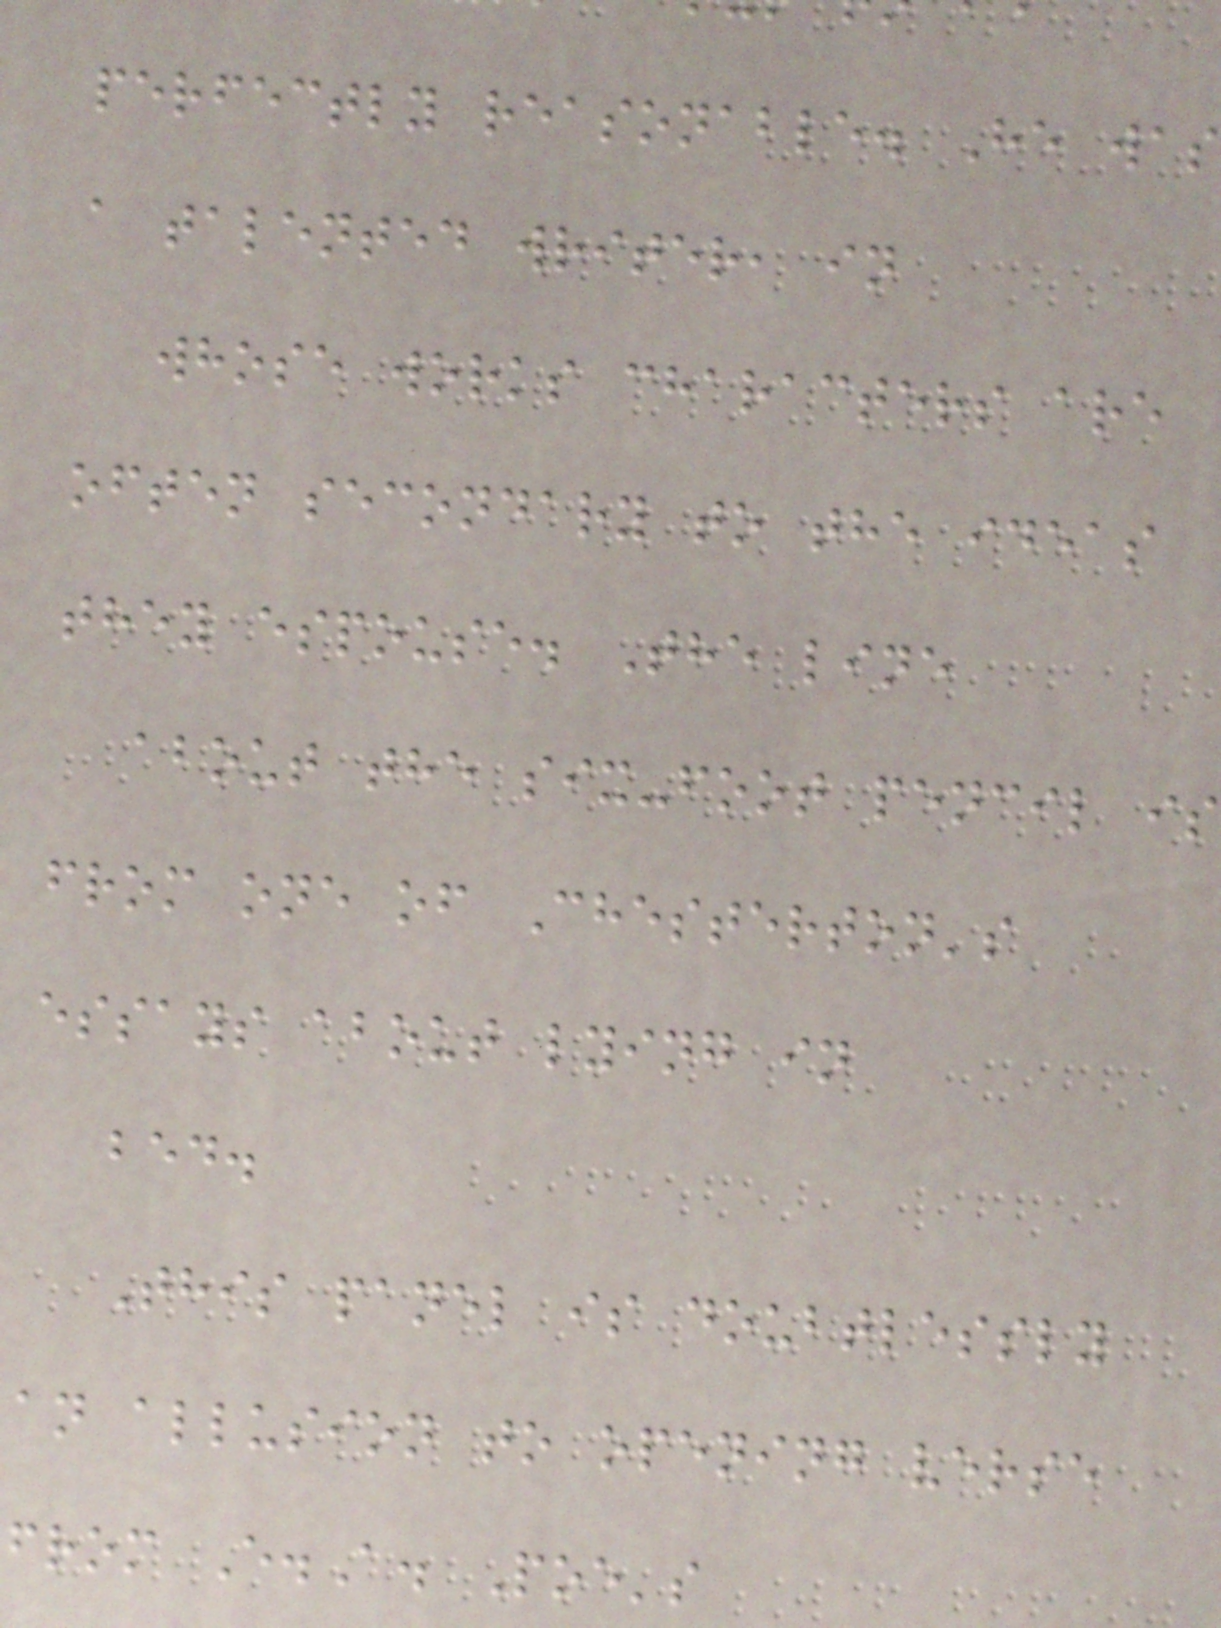perfectly reasonable. He was
a talented writer, in
whose works characters are
often secondary to the ideas
they espouse. The line
about the six-foot pencil is
from one of Chesterton's
essays about lying in
bed.
This panel is doubtlessly
an allusion to opening verse
from E.A. Poe's
